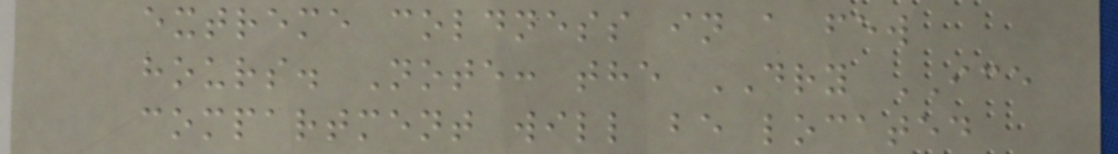extreme coldness in a few
hours. Note: the DRY ICE
compartment will be located
